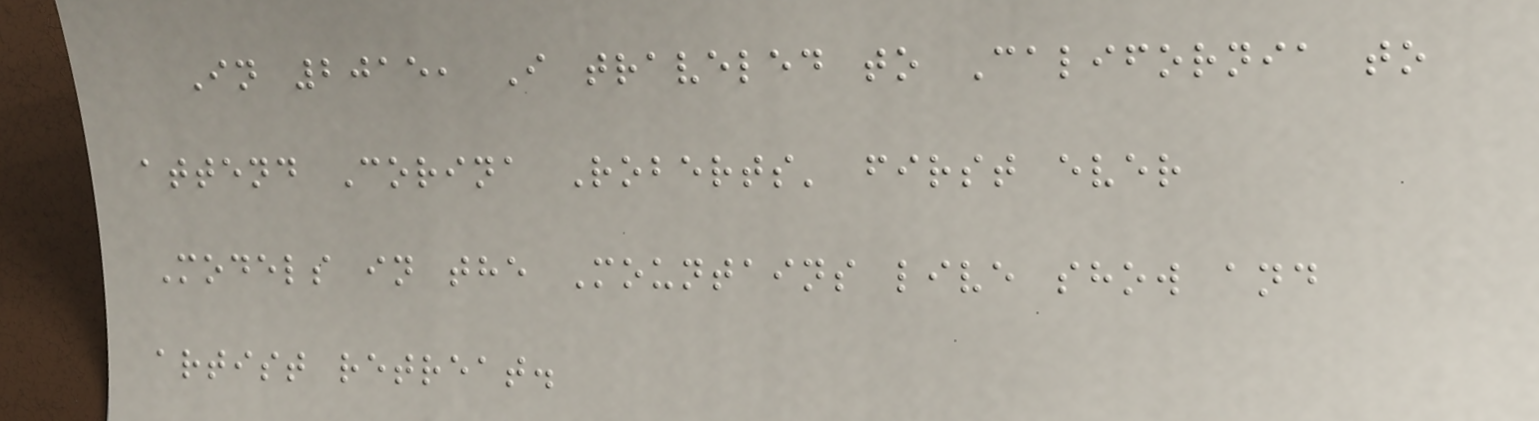In 2015, I traveled to California to
attend Corina Roberts' first ever
Models in the Mountains live show and
artist retreat.
